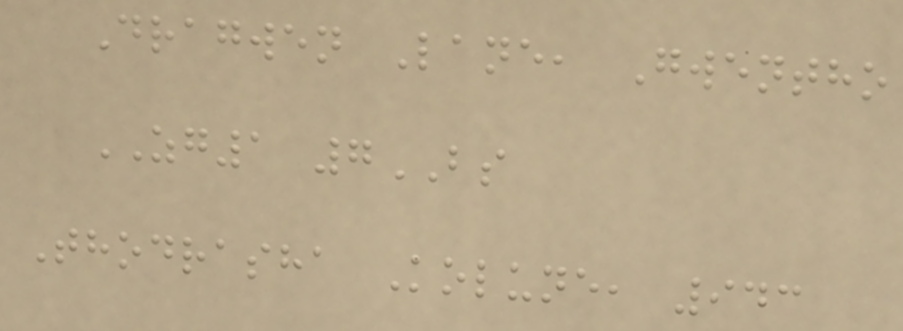Dragwen Lane, Gwentho
ZG1 7BS
Thodrasha Kolune, 943
